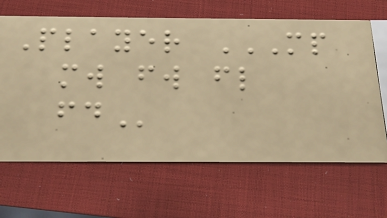Player MP
MW FW FL
FD
